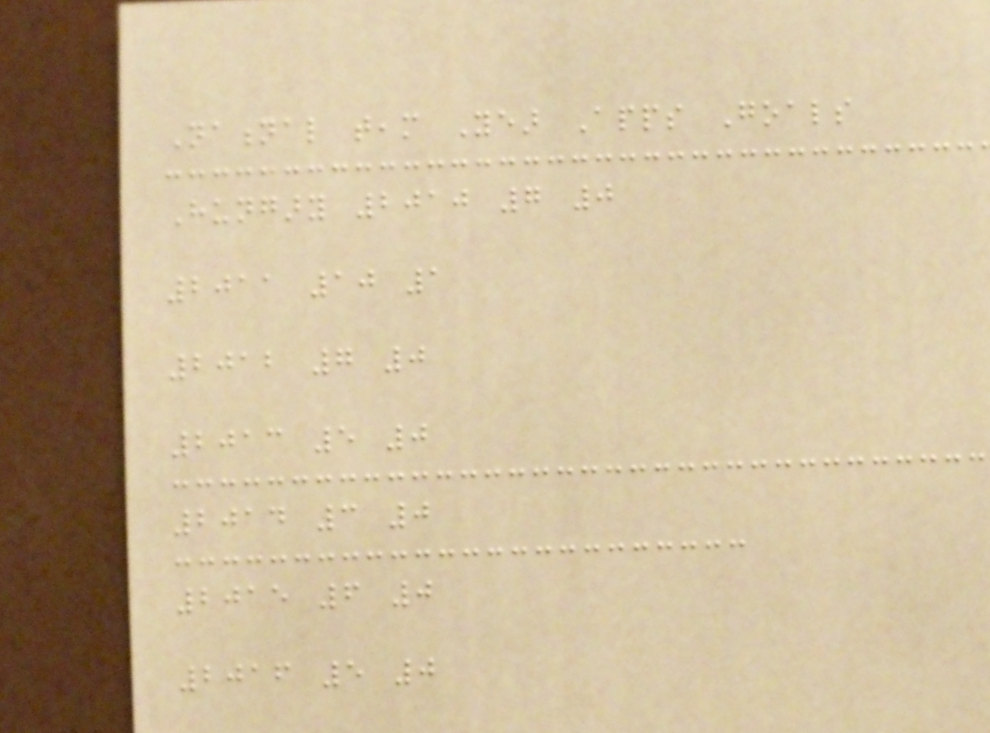National team Year Apps Goals
Hungary 2010 7 0
2011 10 1
2012 7 0
2013 5 0
2014 3 0
2015 6 0
2016 5 0
